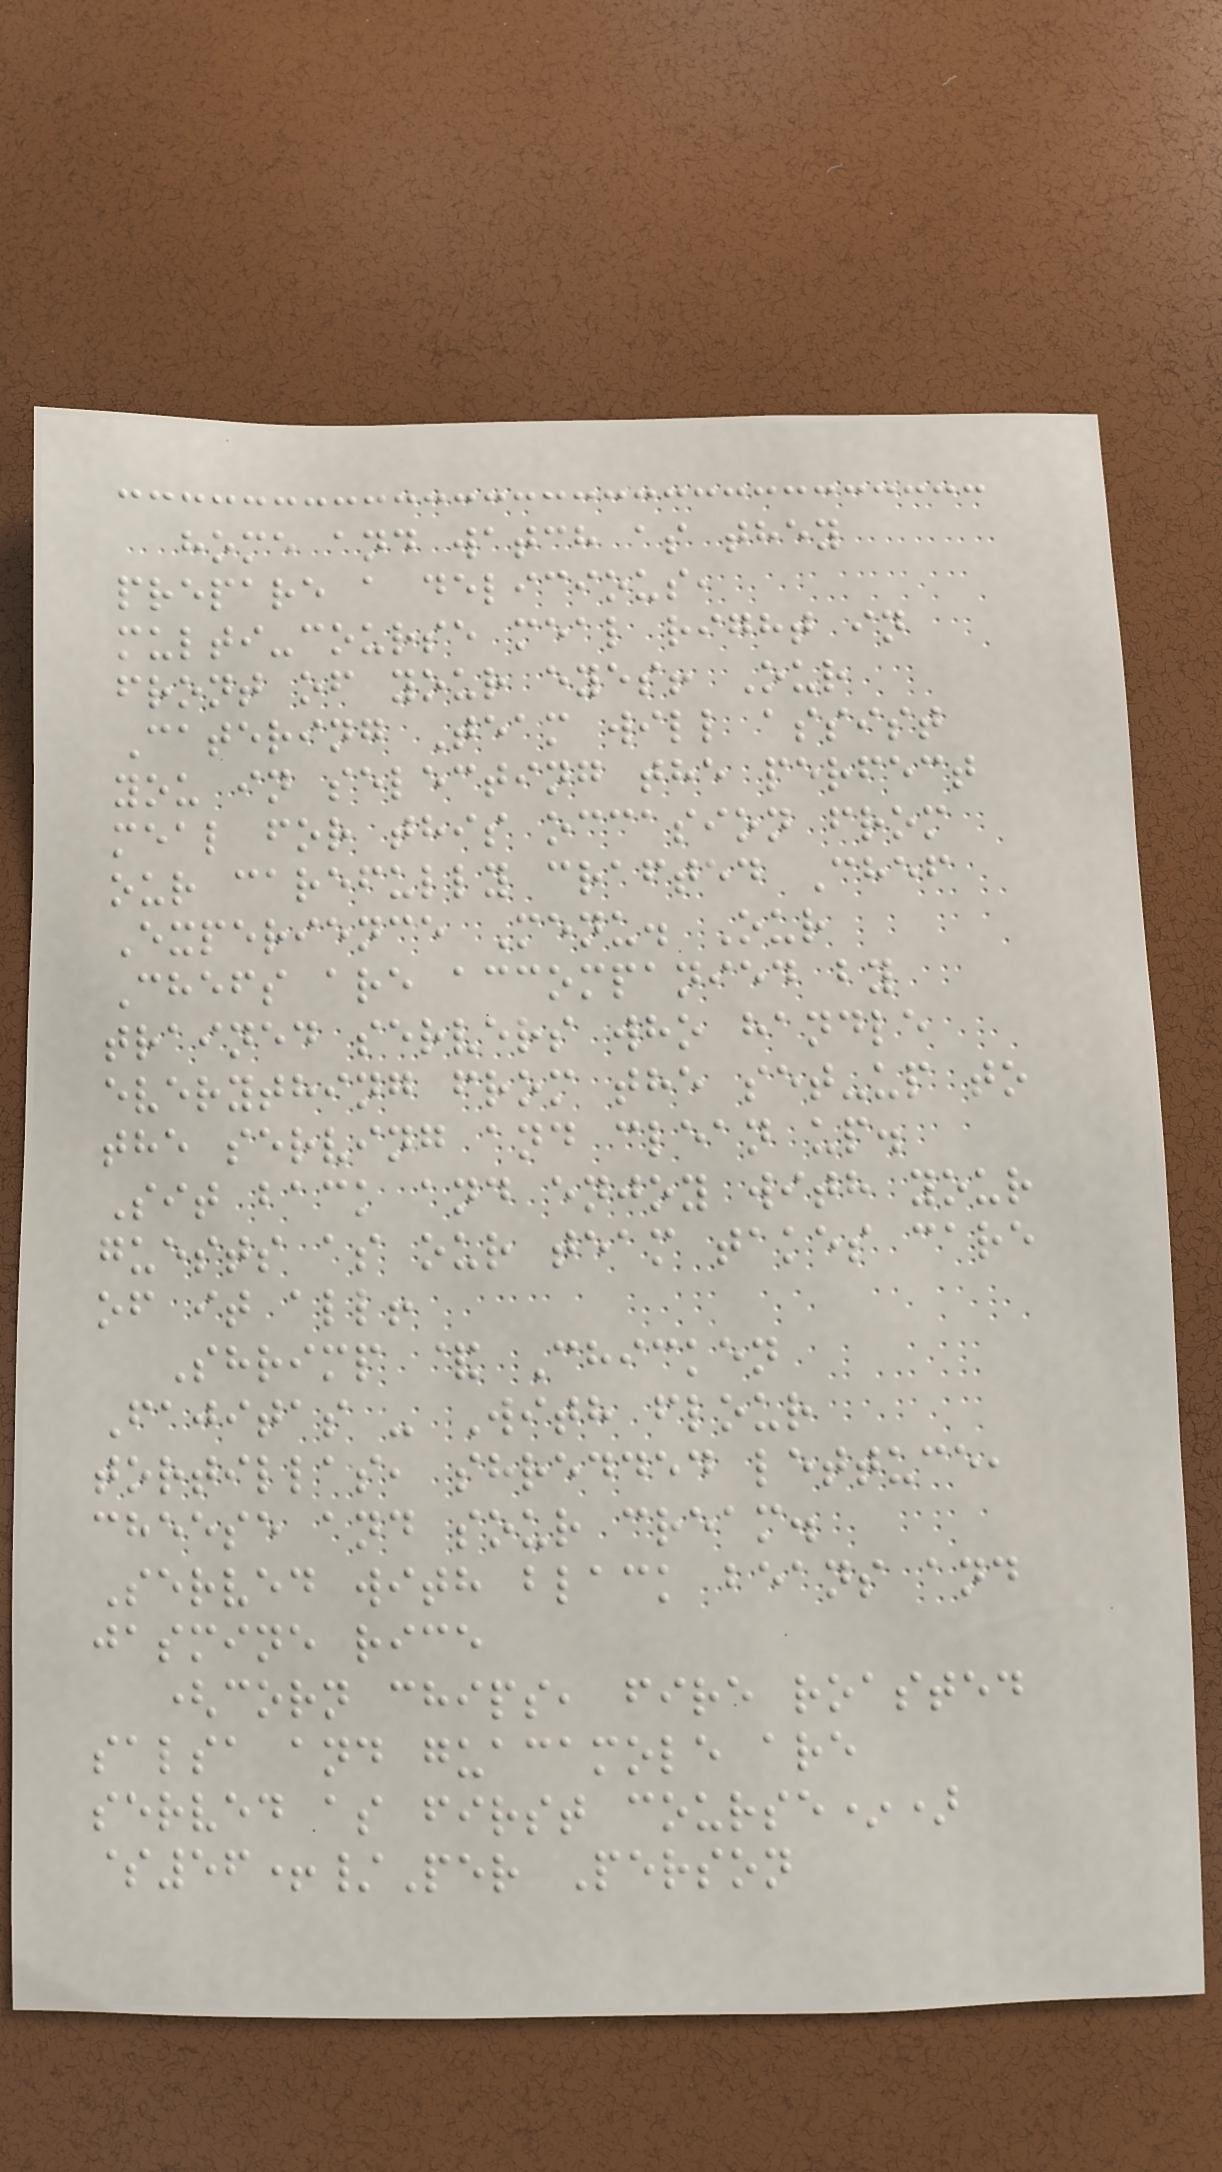home and watch as they
prepare a delicious,
multi-course meal right in
front of your eyes! Our
Catering Team will assist
you in selecting the perfect
meal for this occasion from
our carefully crafted Chef
Experience Menu. Our
Chefs are accompanied by
trained servers who handle
everything from the set-up to
the serving and clean up.
Sit back and enjoy with your
guests as our team takes care
of it all!
Shrimp & Chicken
Fajitas - With flour
tortillas, shredded lettuce,
cheese and sour cream.
Served with black beans and
jasmine rice
(corn chips, fire roasted
salsa and guacamole are
served as first course*)
$56+/Per Person
